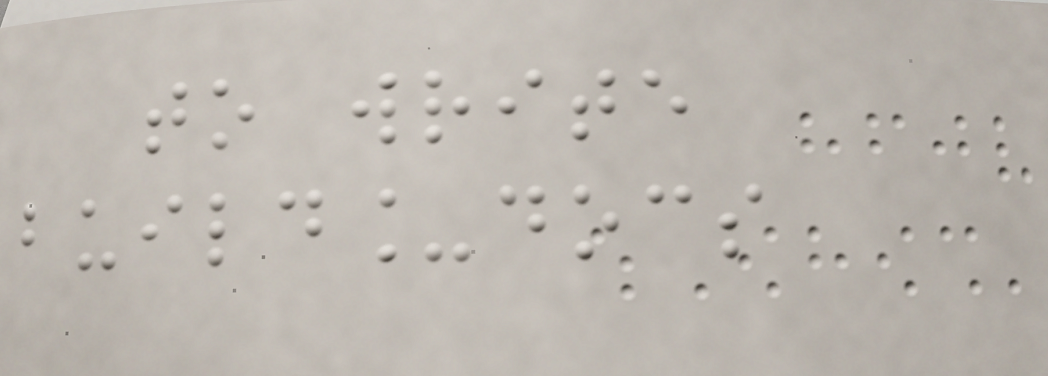to write
build_docs
